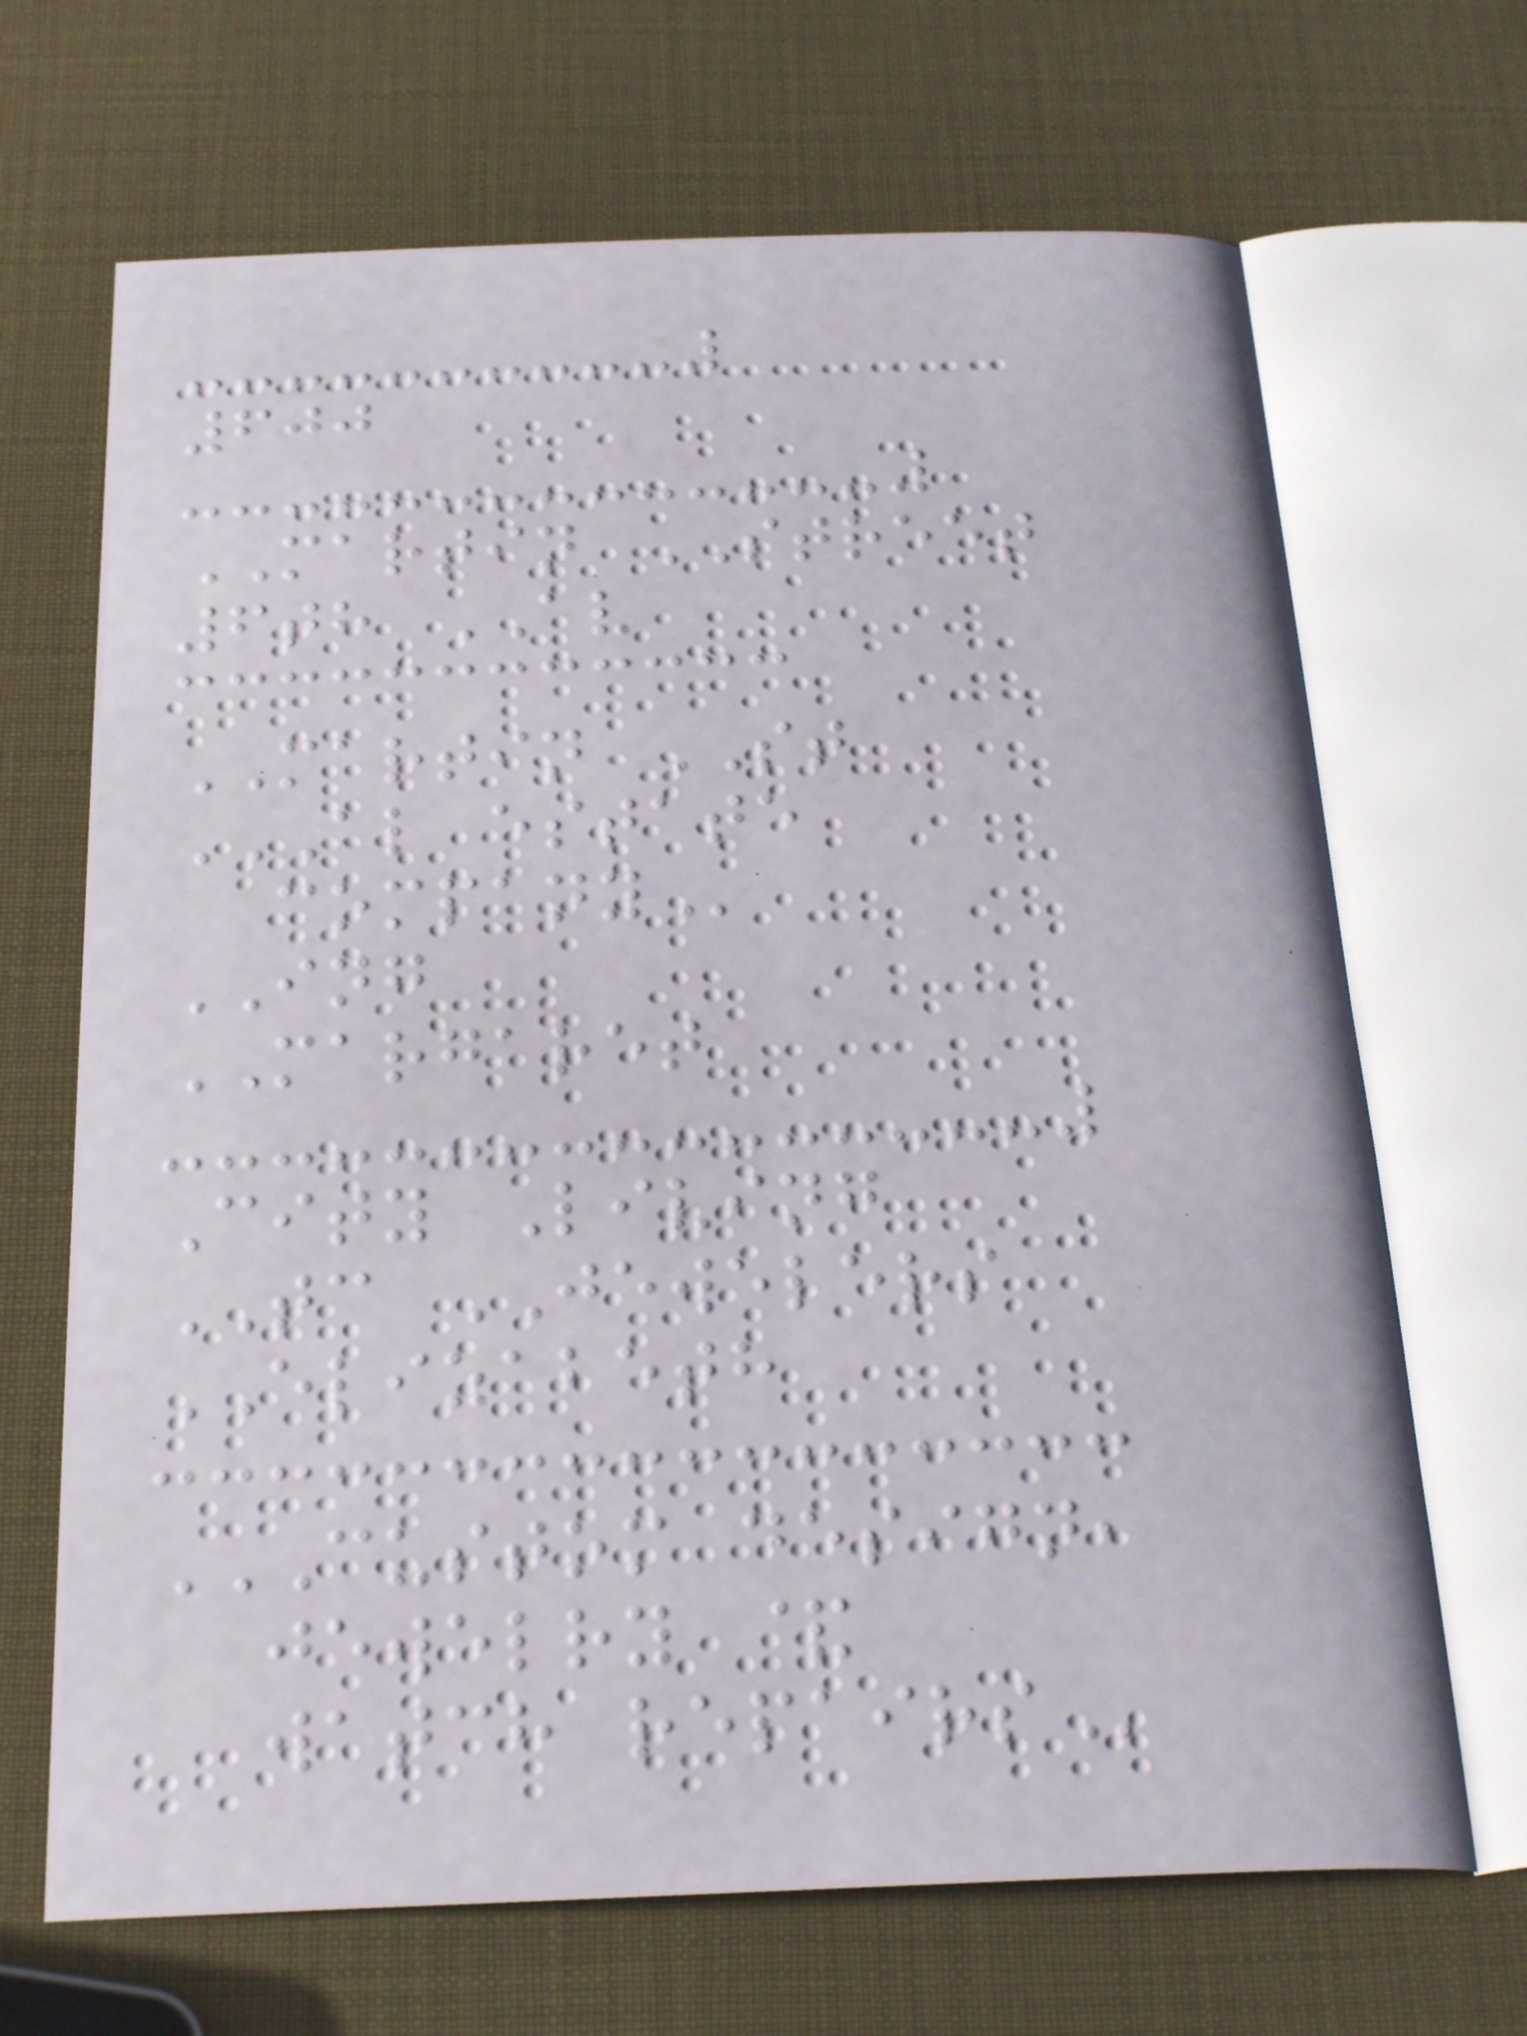600
MARTIN STREET
6th AV
MARTIN ST
AL ESTATE
COMPANY
ING
MARGARET
City Living
TC JEWELERS
ELIZABETH
CUSTOM DESIGN,
JEWELRY &
WATCH REPAIRS
